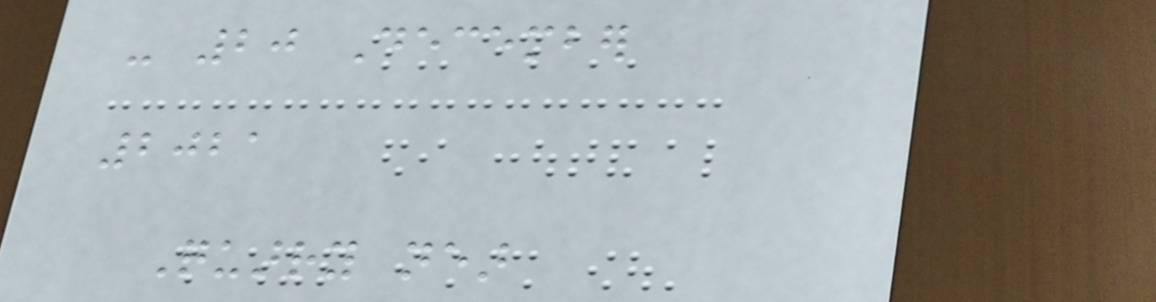- 20 December
2021
Quarry near
